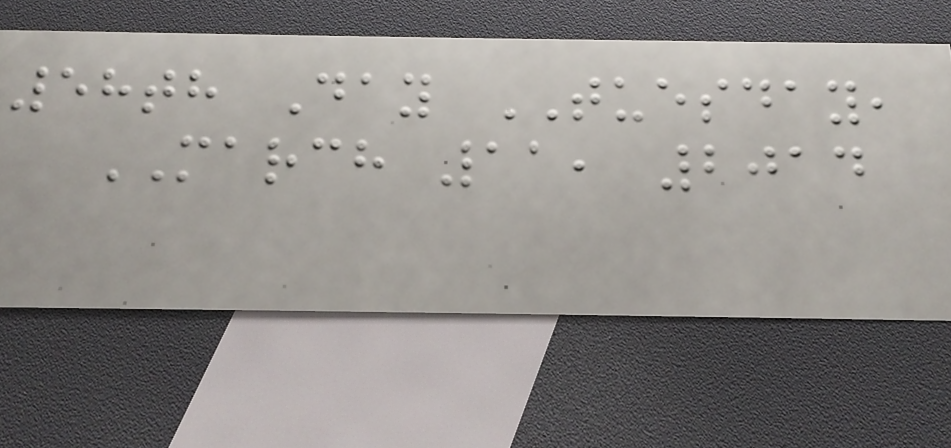58th Day TUESDAY,
MARCH 11, 2014
